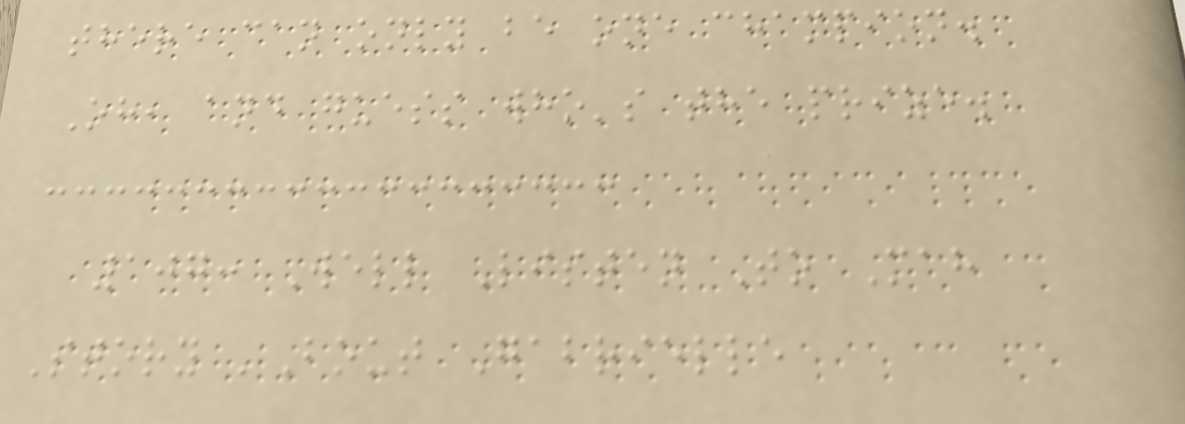there can only be one champion.
Oh, and guess who's the prize.
107: Well Listen To Mah
Story 'Bout Gabrielle
